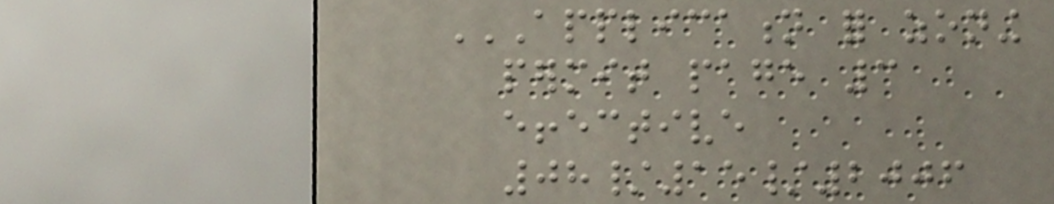APPLICATION FOR ZONING
PERMIT PAGE 3
EFFECTIVE
08/15/2006
